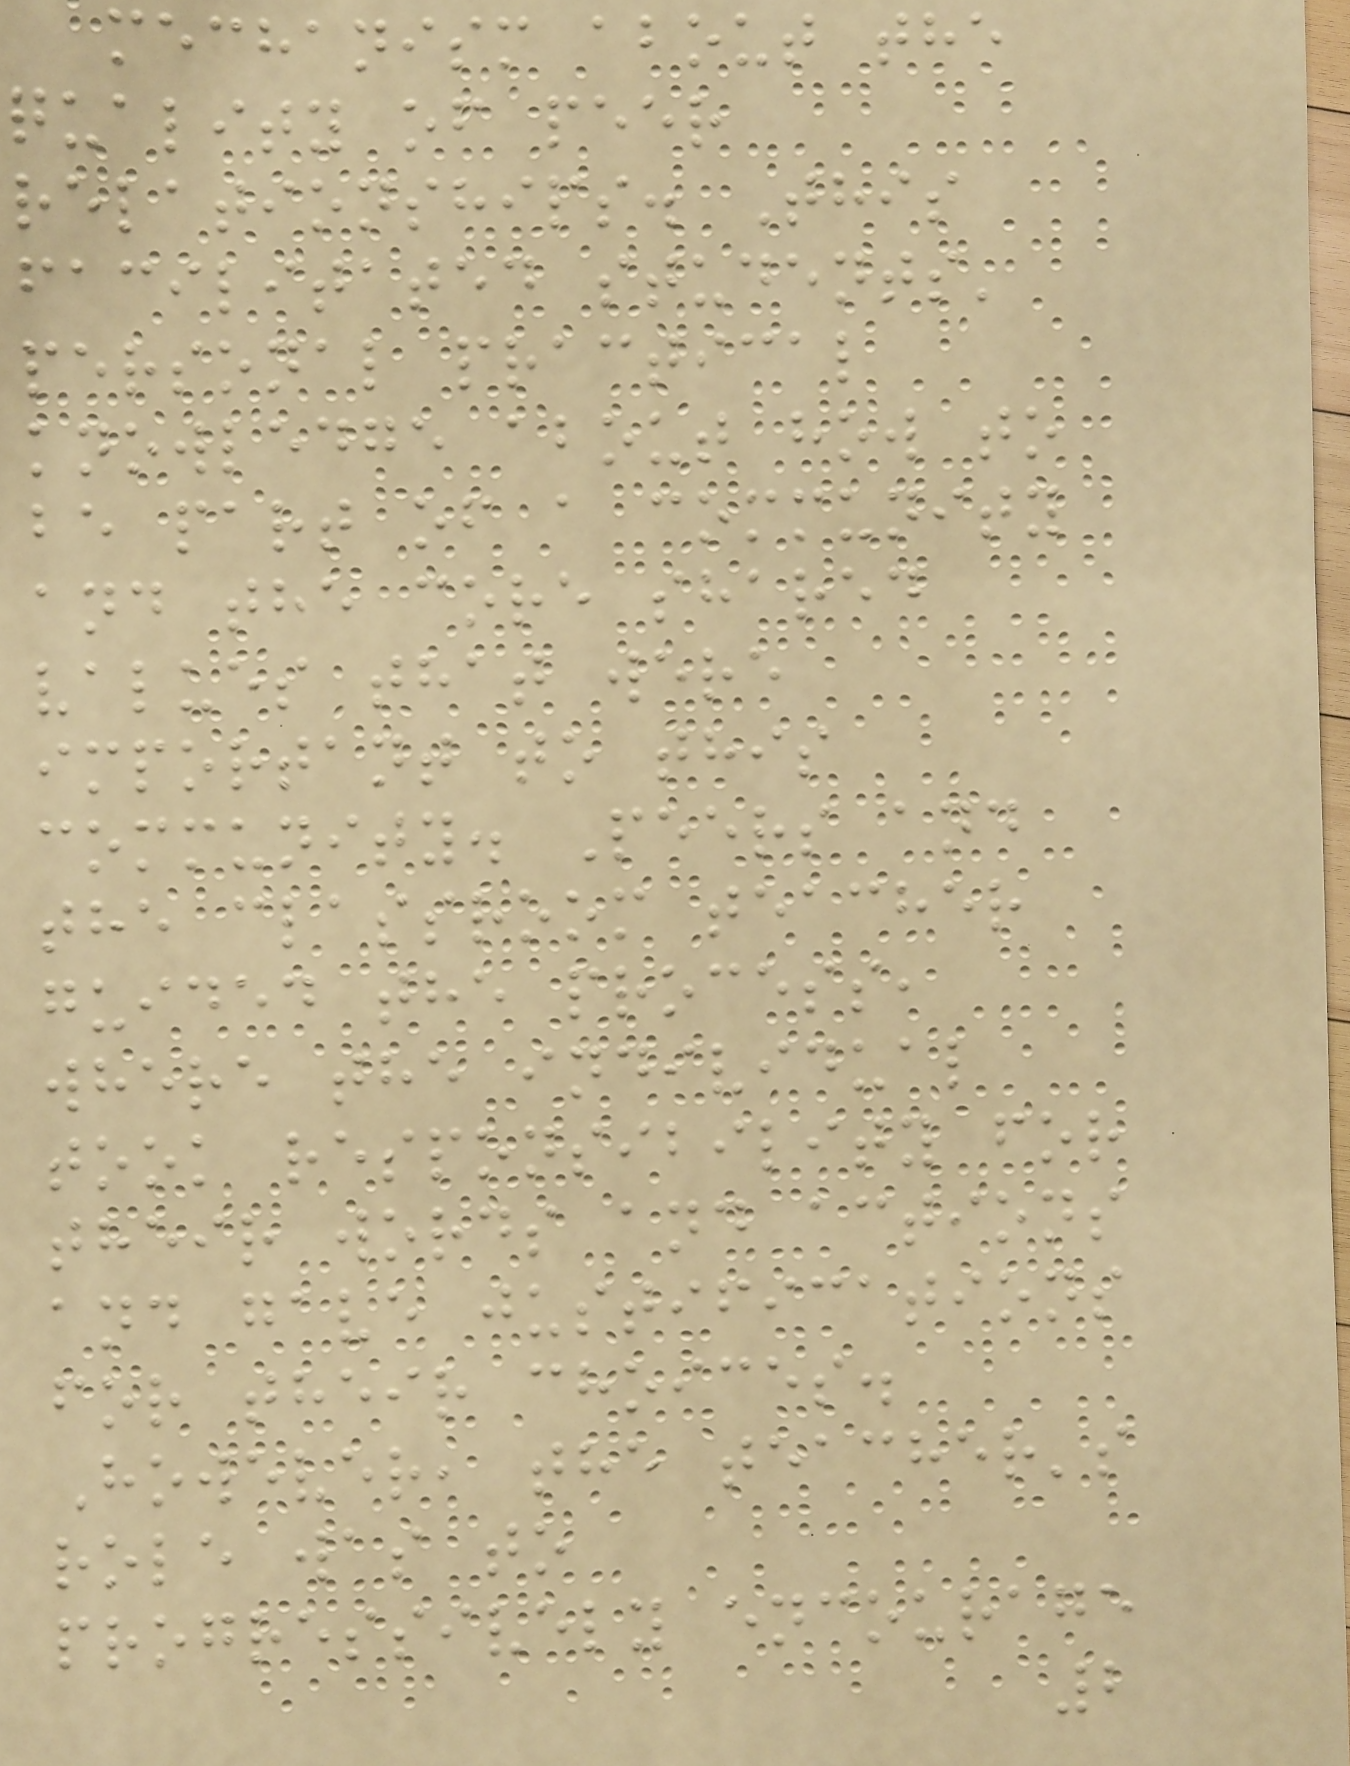mechanism about the
quality of peer
relationships. This
facilitated students'
personal practical
knowledge about how to
be part of a community
and the core shared
values that were
important to this
community. Peers and
the classroom teacher
guided the process,
where the individual
took responsibility for
their words and actions
and gave justifications
for their choices.
However, the teacher's
role was to
progressively encourage
2
